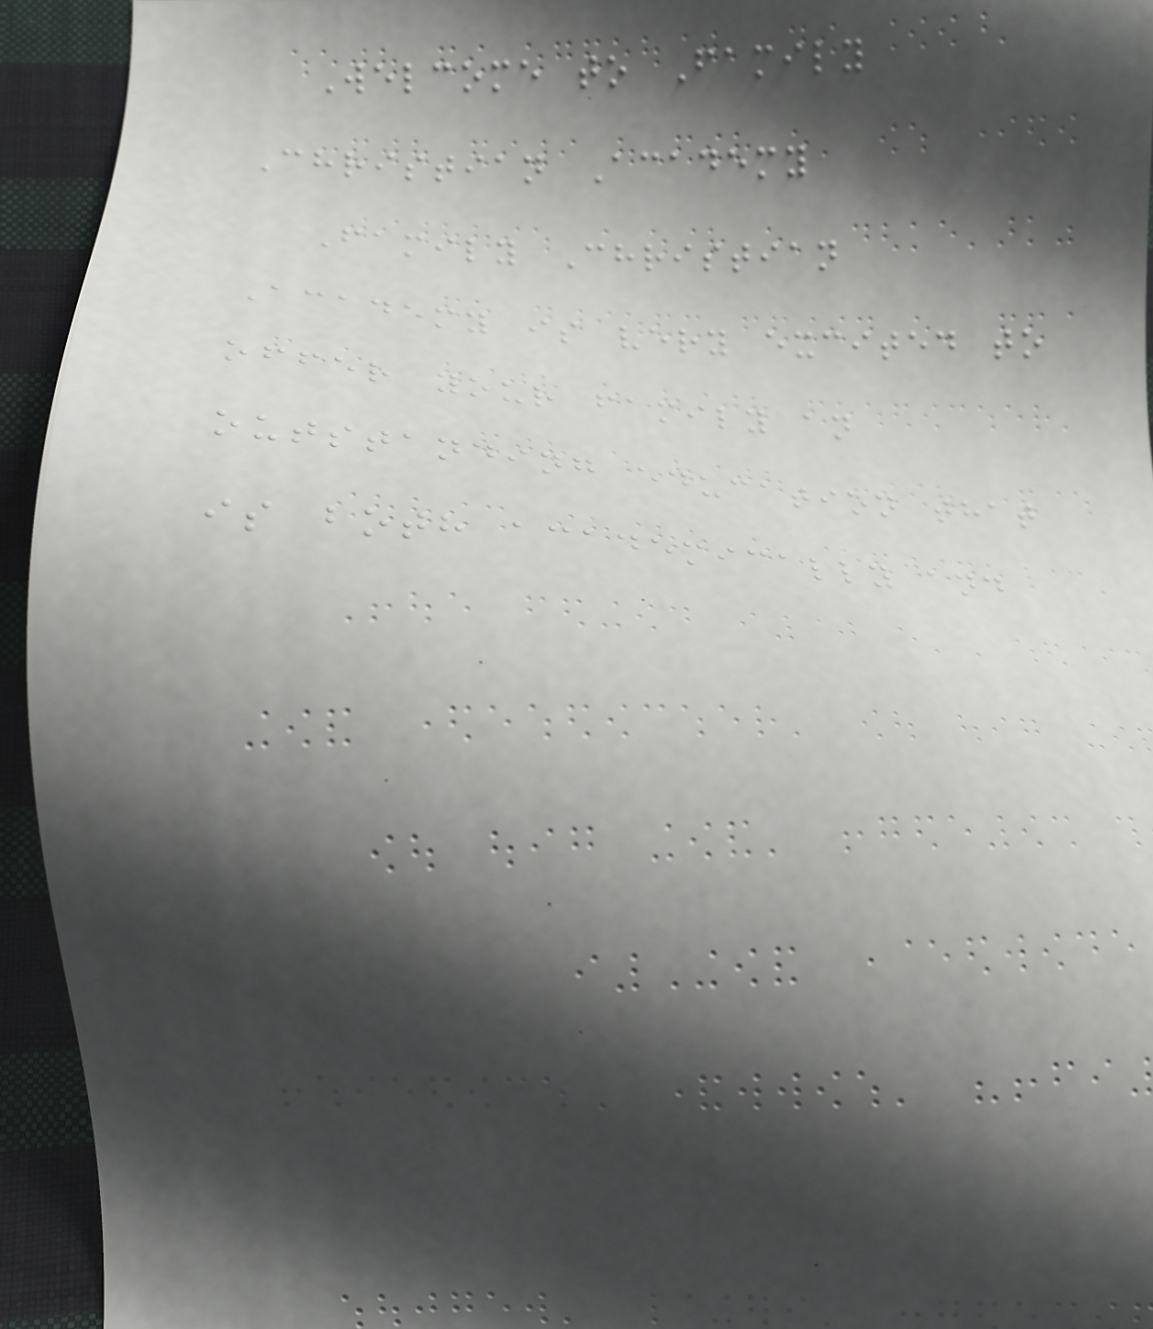Welcome to Family
Christian Academy
Family Christian
Academy is very excited to
offer your family an
outstanding education that
is both academically and
